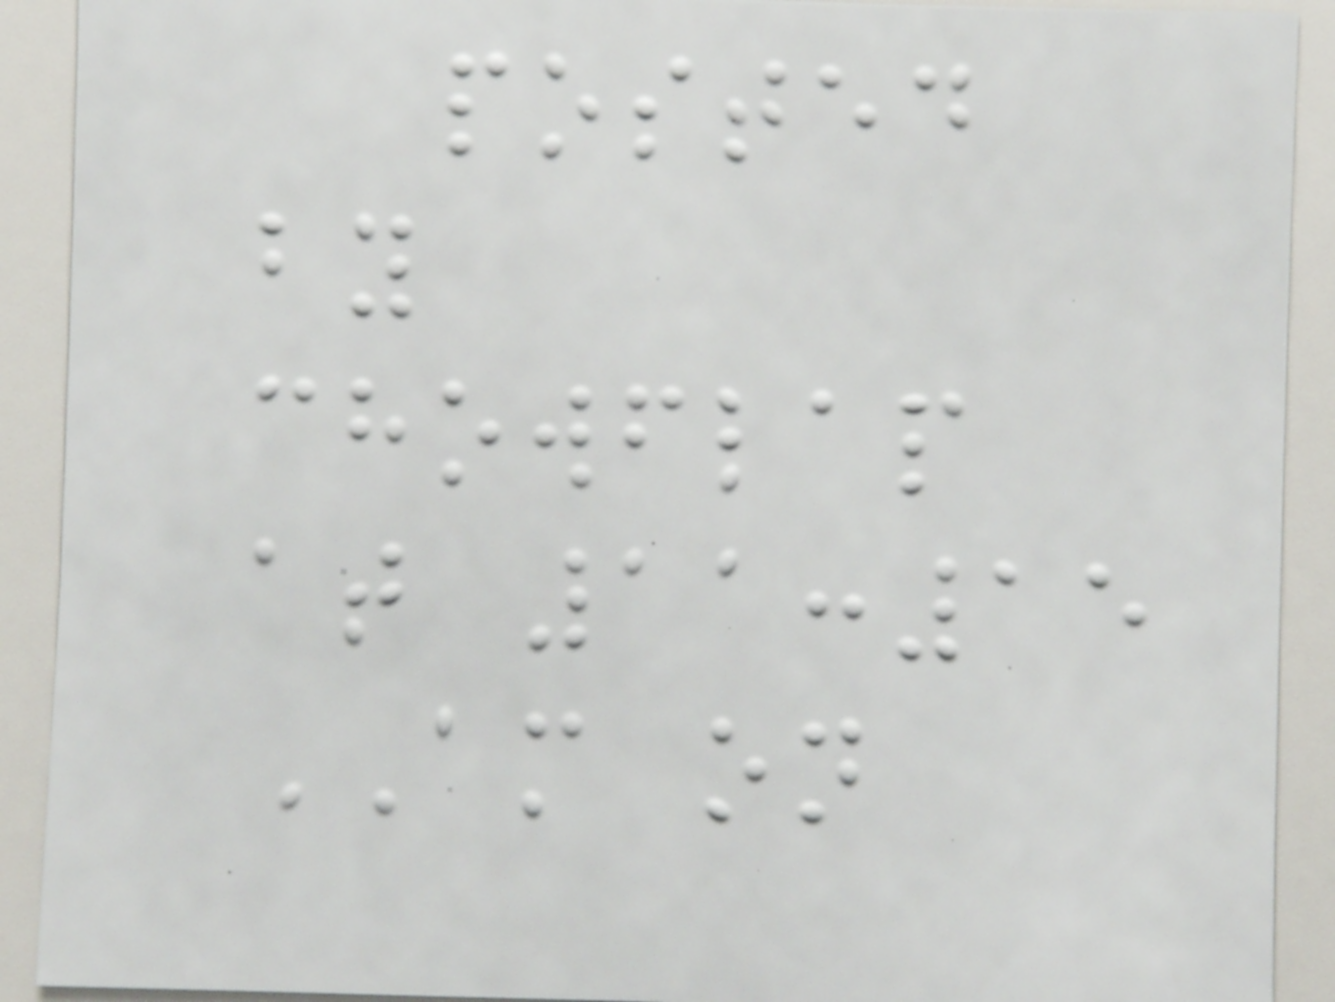posted
by
chowflap
at 11:15
AM on
